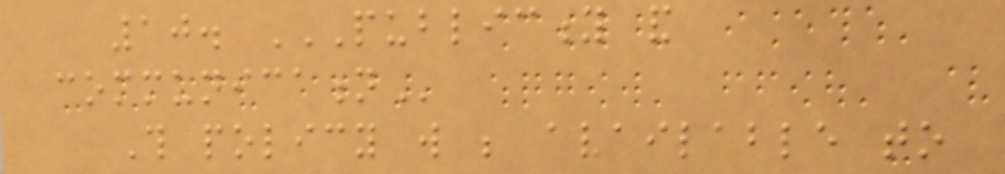10. PUBLICITY AND
COMMUNICATION
This policy will be available to
